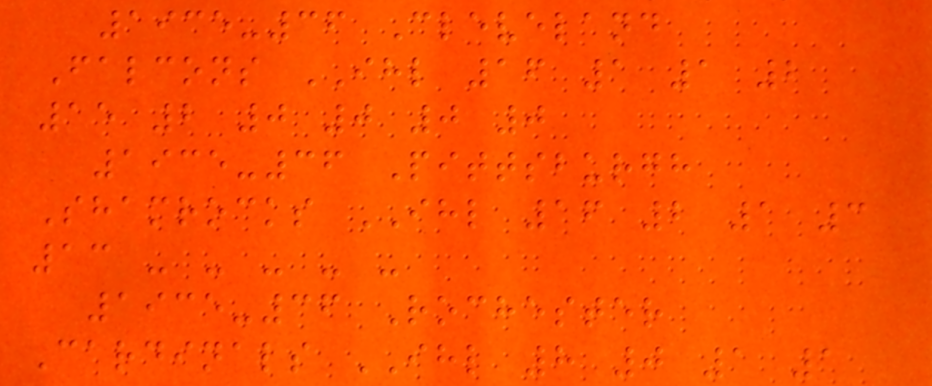1935-36 Cleveland
Falcons IHL 16 1 1 2
15 2 0 0 0 0
1935-36 Pittsburgh
Shamrocks IHL 16 2 1 3
13 - - - - -
1935-36 Rochester
Cardinals IHL 8 0 1 1
